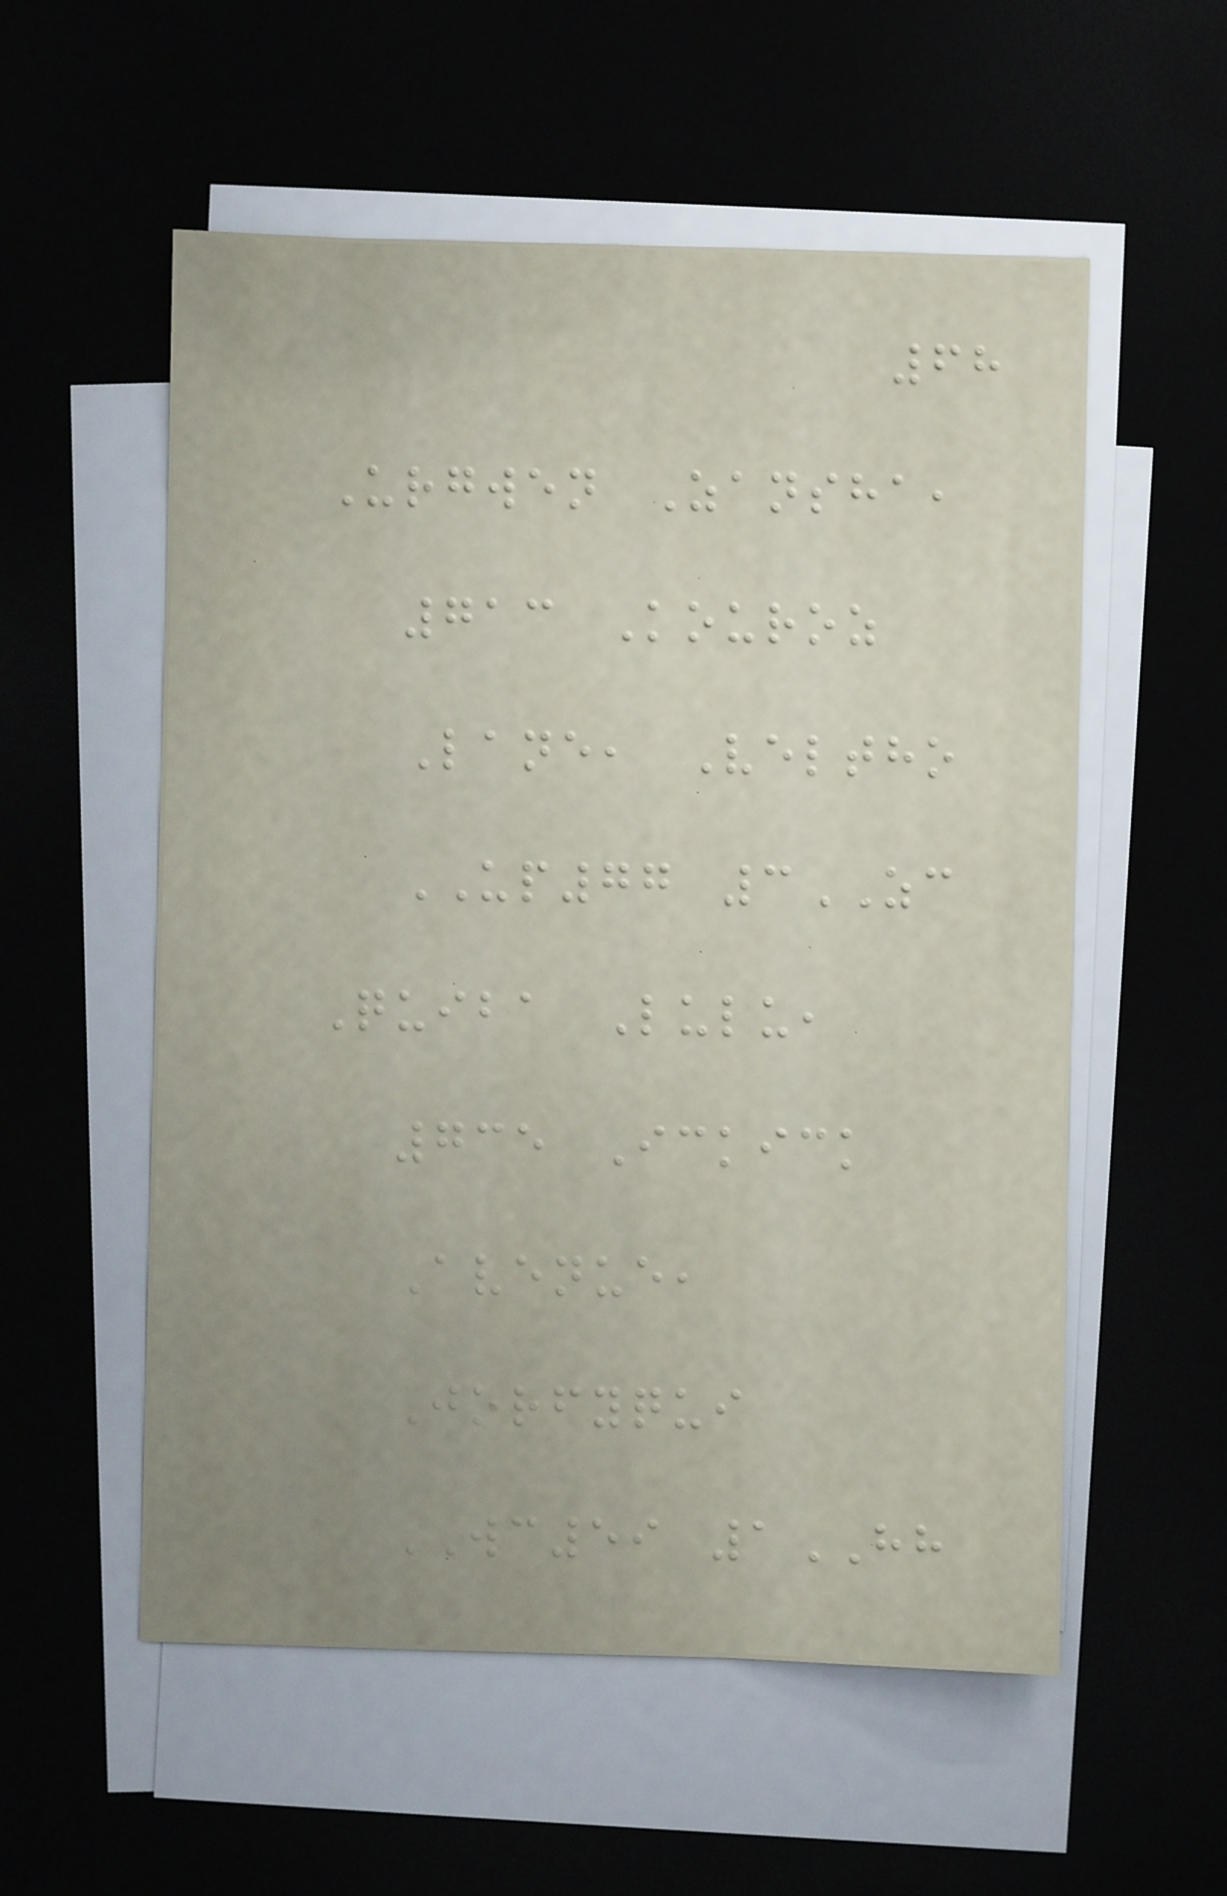68
Urgwen Zansha,
713 Kouroz
Lane, Veltho
UP77 3ZC
Quiba Lulu,
735 Ickick
Avenue,
Jorfyqui
WC59 1HH
